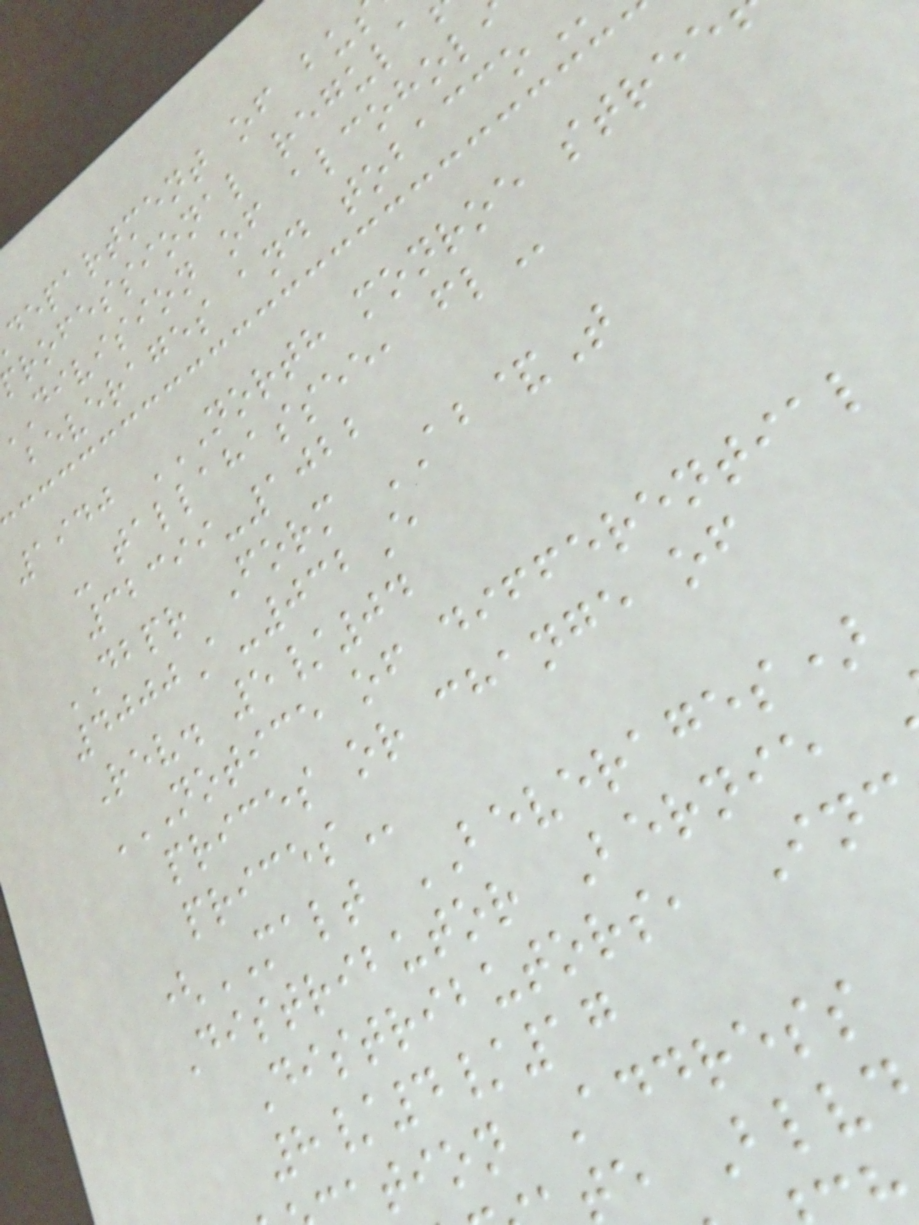department of
rofessional
division of
beverages and
- tallahassee,
32399-1022
DBPR Form AB&T
4000A-032E
Rev. 5/04
NOTICE OF DIFFERENTIAL
prices or change of
(MALT BEVERAGES)
Distributor Bernie
Distributors, In
8/4/17
ation Address
te Blvd
